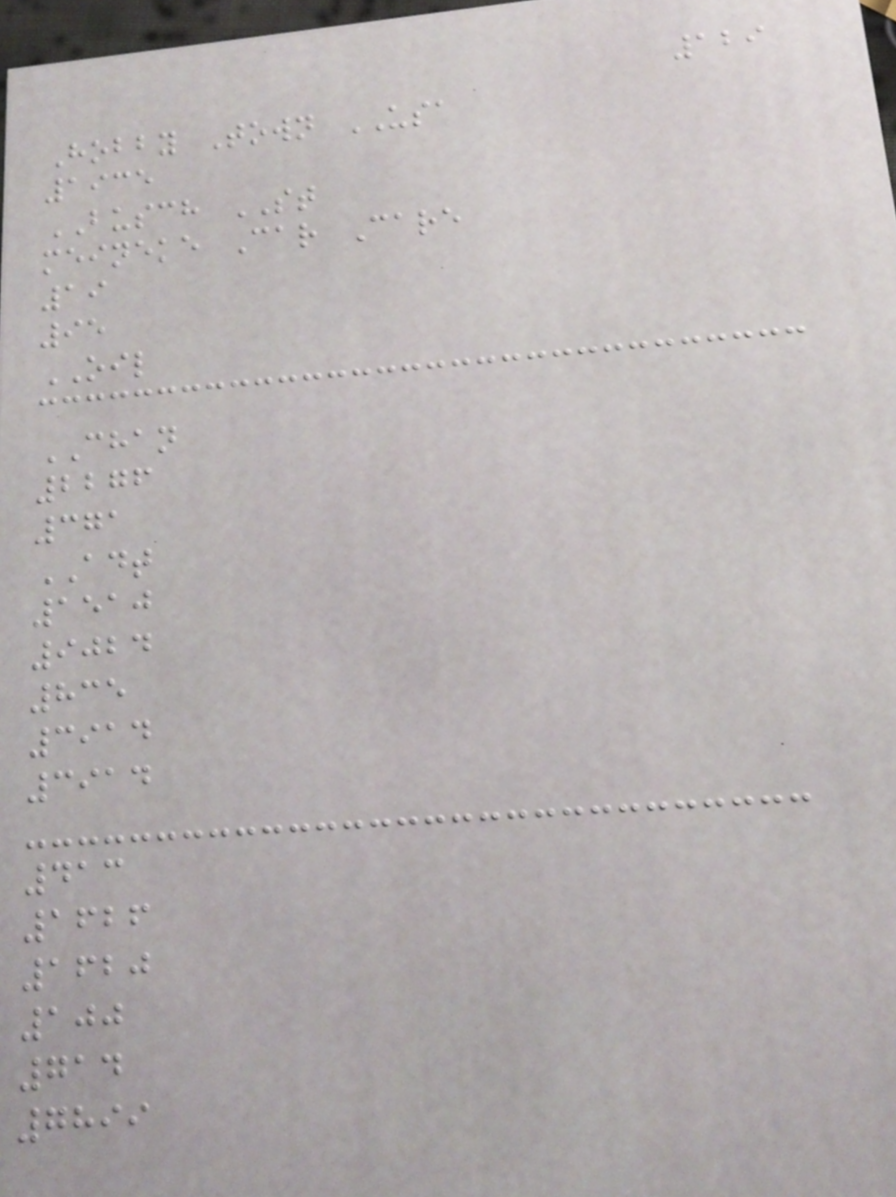129
Hobby Town USA
1935
BUSCH ST
meineke Car Care
19
95
OIL
CHAN
2276
371
ADT
1510
9024
835
3914
3914
413
1626
1620
100
714
7899
